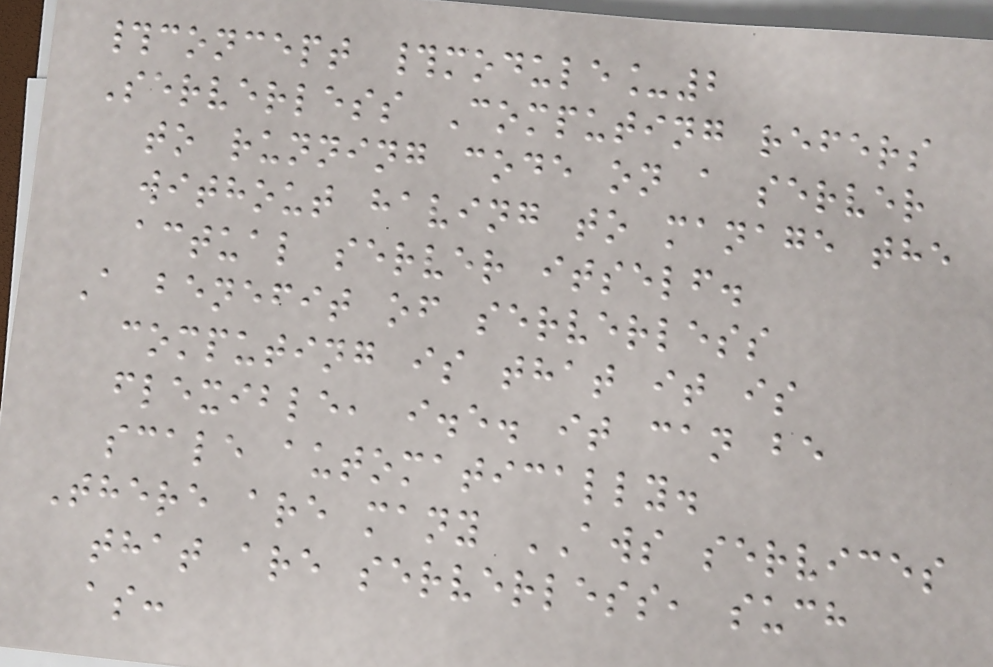#concept #module_2
Serverless Computing refers
to running code on a server
without having to manage the
actual server itself.
A benefit of serverless
computing is that it is
flexible, i.e. it can be
scale automatically.
There are many AWS services
that are serverless, such
as:
